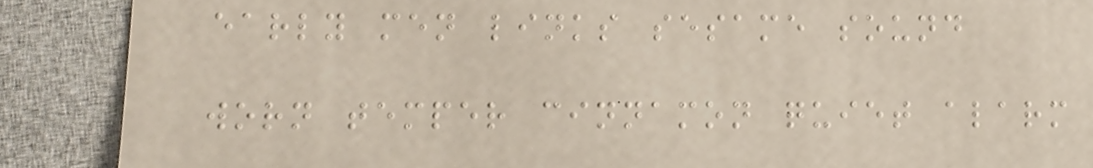early men links sesame sound
worn temper cinnamon quiet alarm
